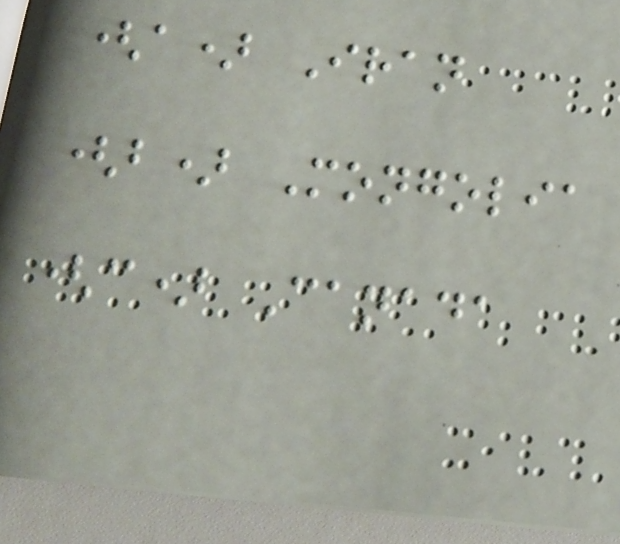(a) Iran
(b) Mongolia
(c) Canada
